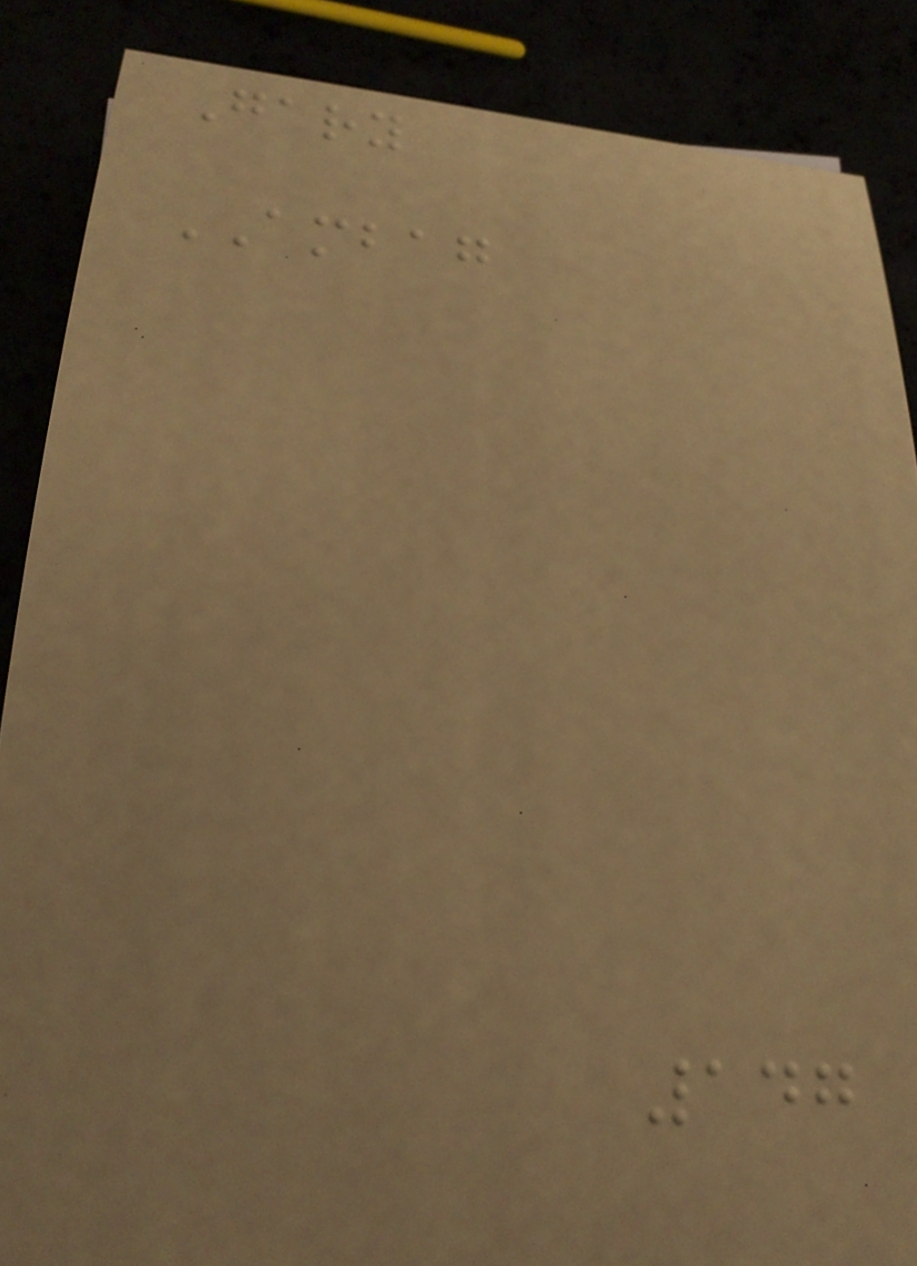Gary
AMBAG
147
